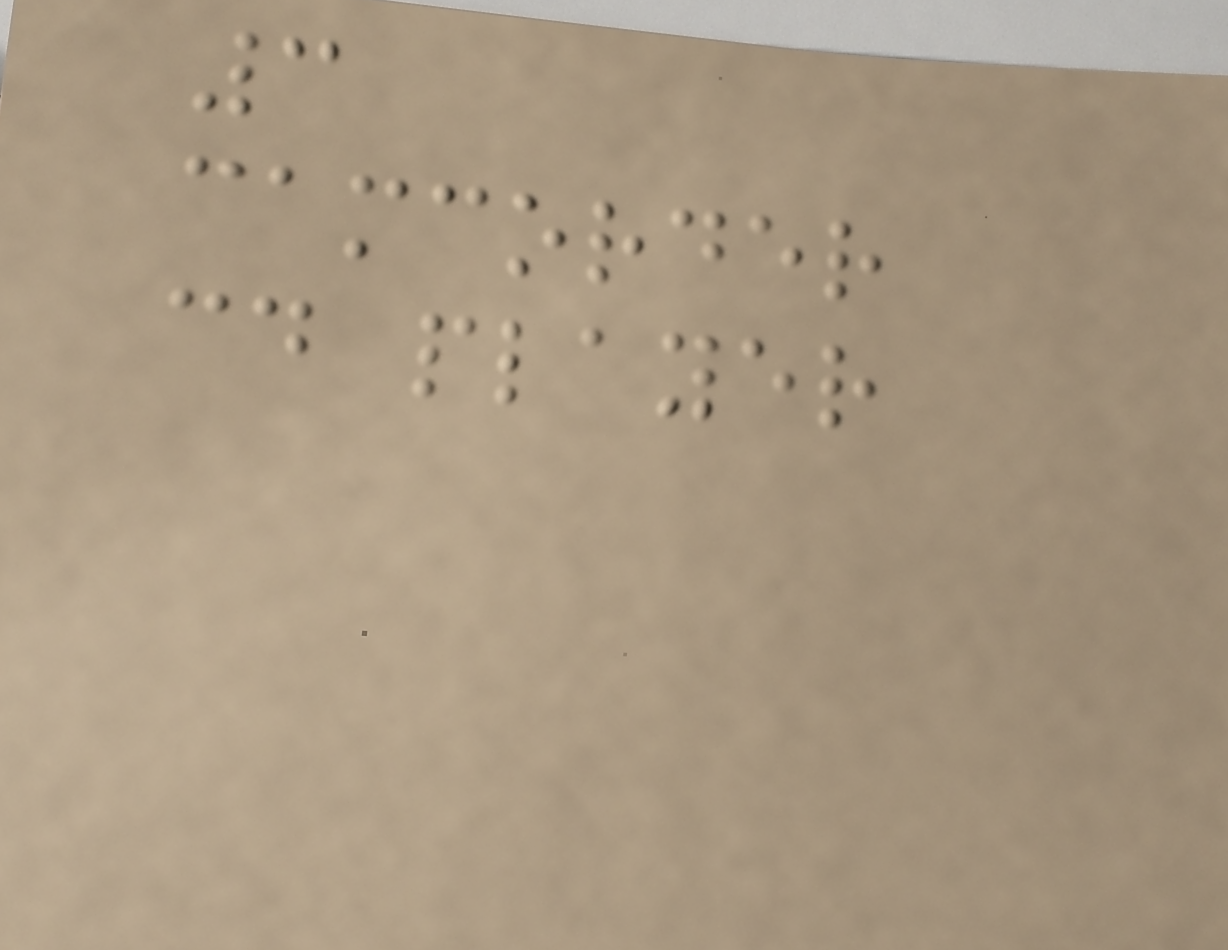3
camcorder
cd player
